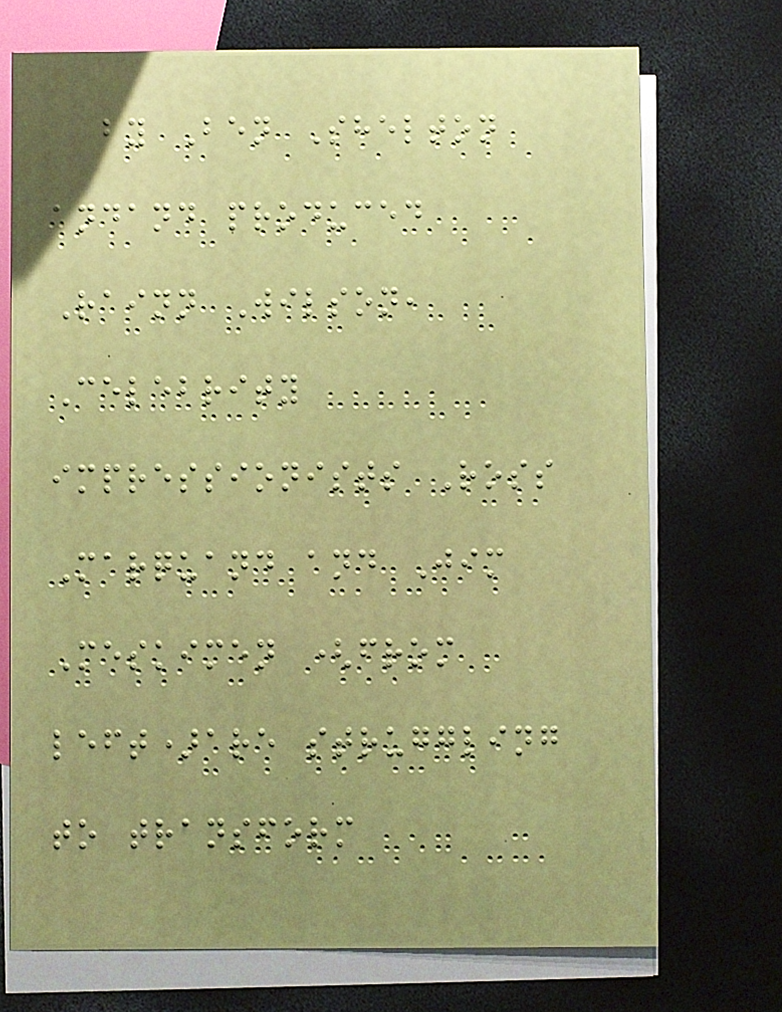by Ben Shelton
andand produced
Rainn Wilson,
Celebrity
impressionists Ross
Marquand and Jim
Meskimen (from
left)are struggling
to transform
